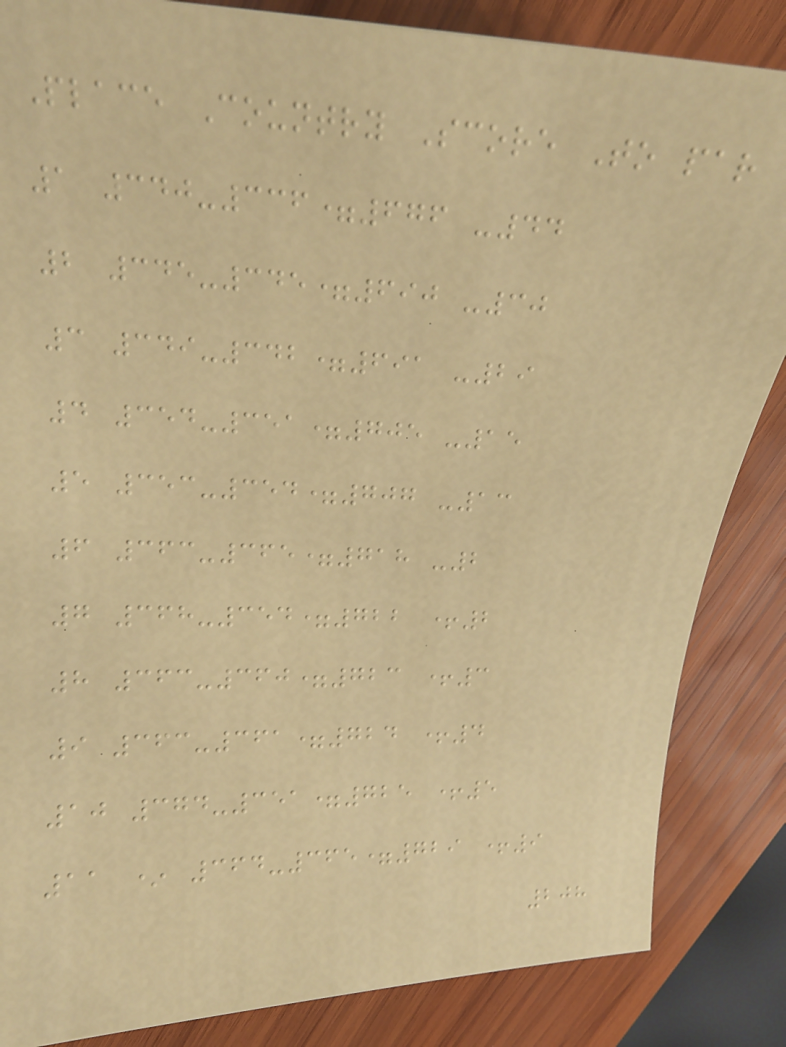Place Country Score To par
1 340-336=676 -44
2 345-345=690 -30
3 349-342=691 -29
4 354-351=705 -15
5 353-354=707 -13
6 363-365=718 -2
7 368-354=722 +2
8 363-360=723 +3
9 363-361=724 +4
10 374-351=725 +5
11 * 364-365=729 +9
208
